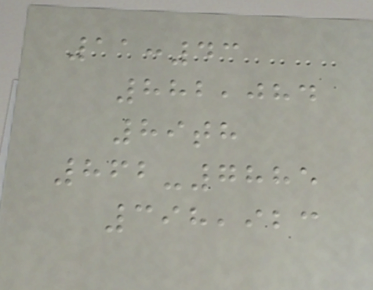11:43
882,084
89th
862-7885
398,923
